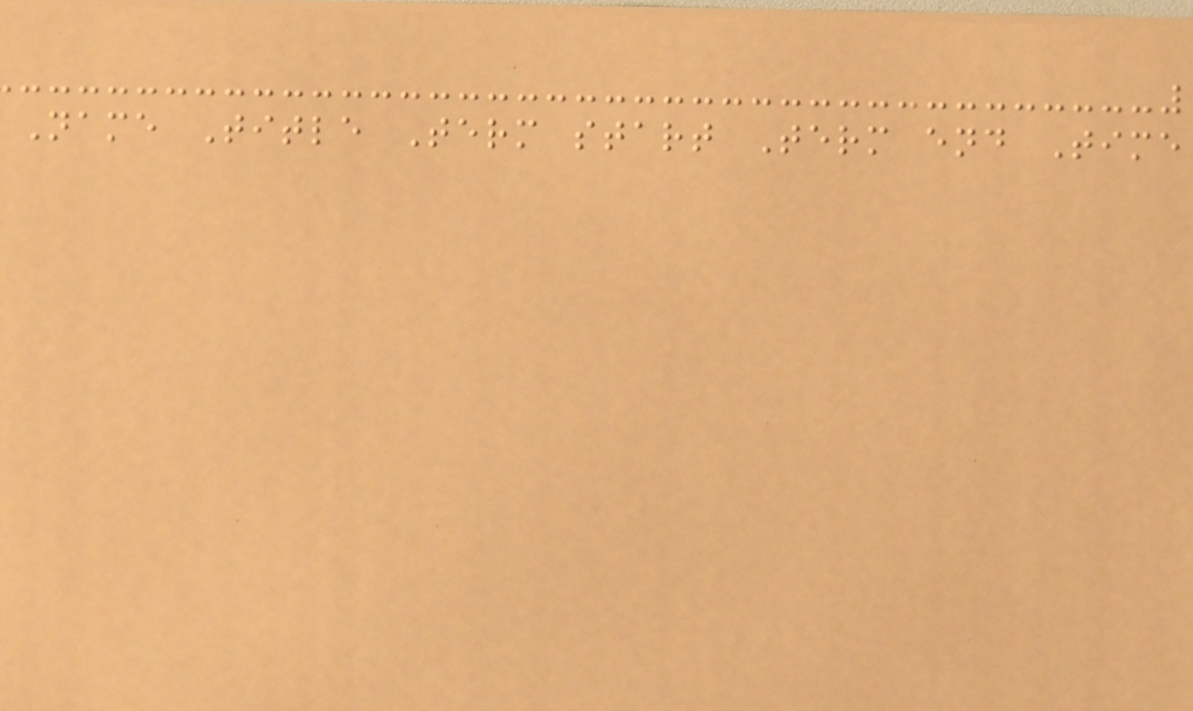Name Title Term start Term end Time
